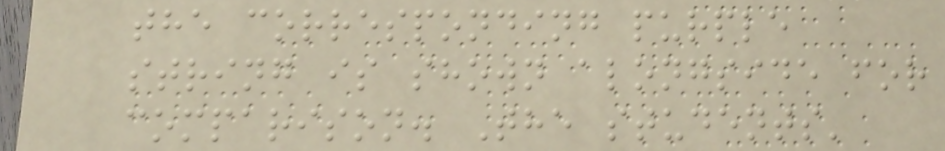the corresponding purple
string is shown alongside for
comparison. The students'
